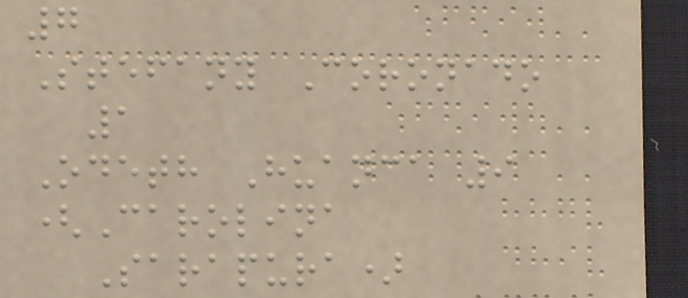7
Stefany Coronado
1
Odeth Huanca 9
(Carolina
Sarapura)
